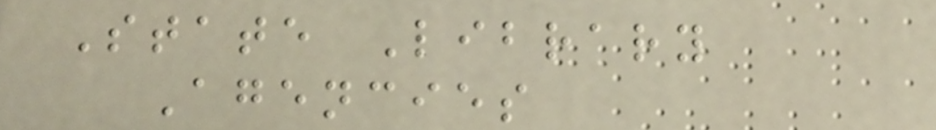State Library
Agencies
